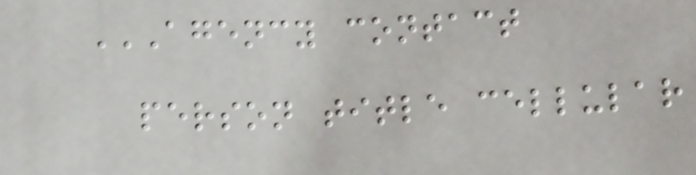AGENCY CONTACT
PERSON TITLE CELLULAR
